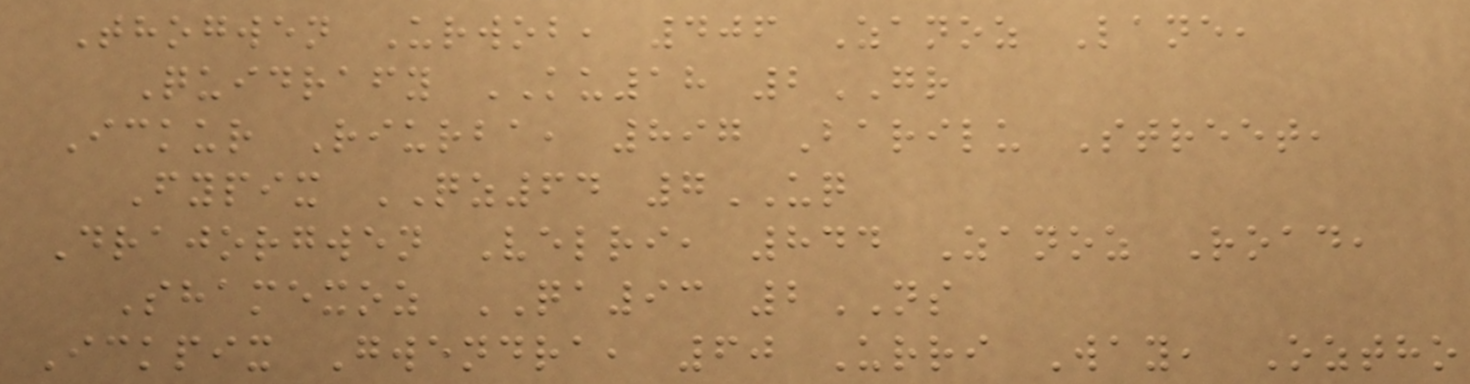Thogwen Urwob, 406 Zanoz Lane,
Quidrafy KU18 2GR
Ickur Riurba, 897 Barilu Street,
Fypix QZ64 7UQ
Drajorgwen Velri, 844 Zanoz Road,
Shamexoz QA93 2NS
Ickpix Gwendra, 60 Urri Way, Oztho
